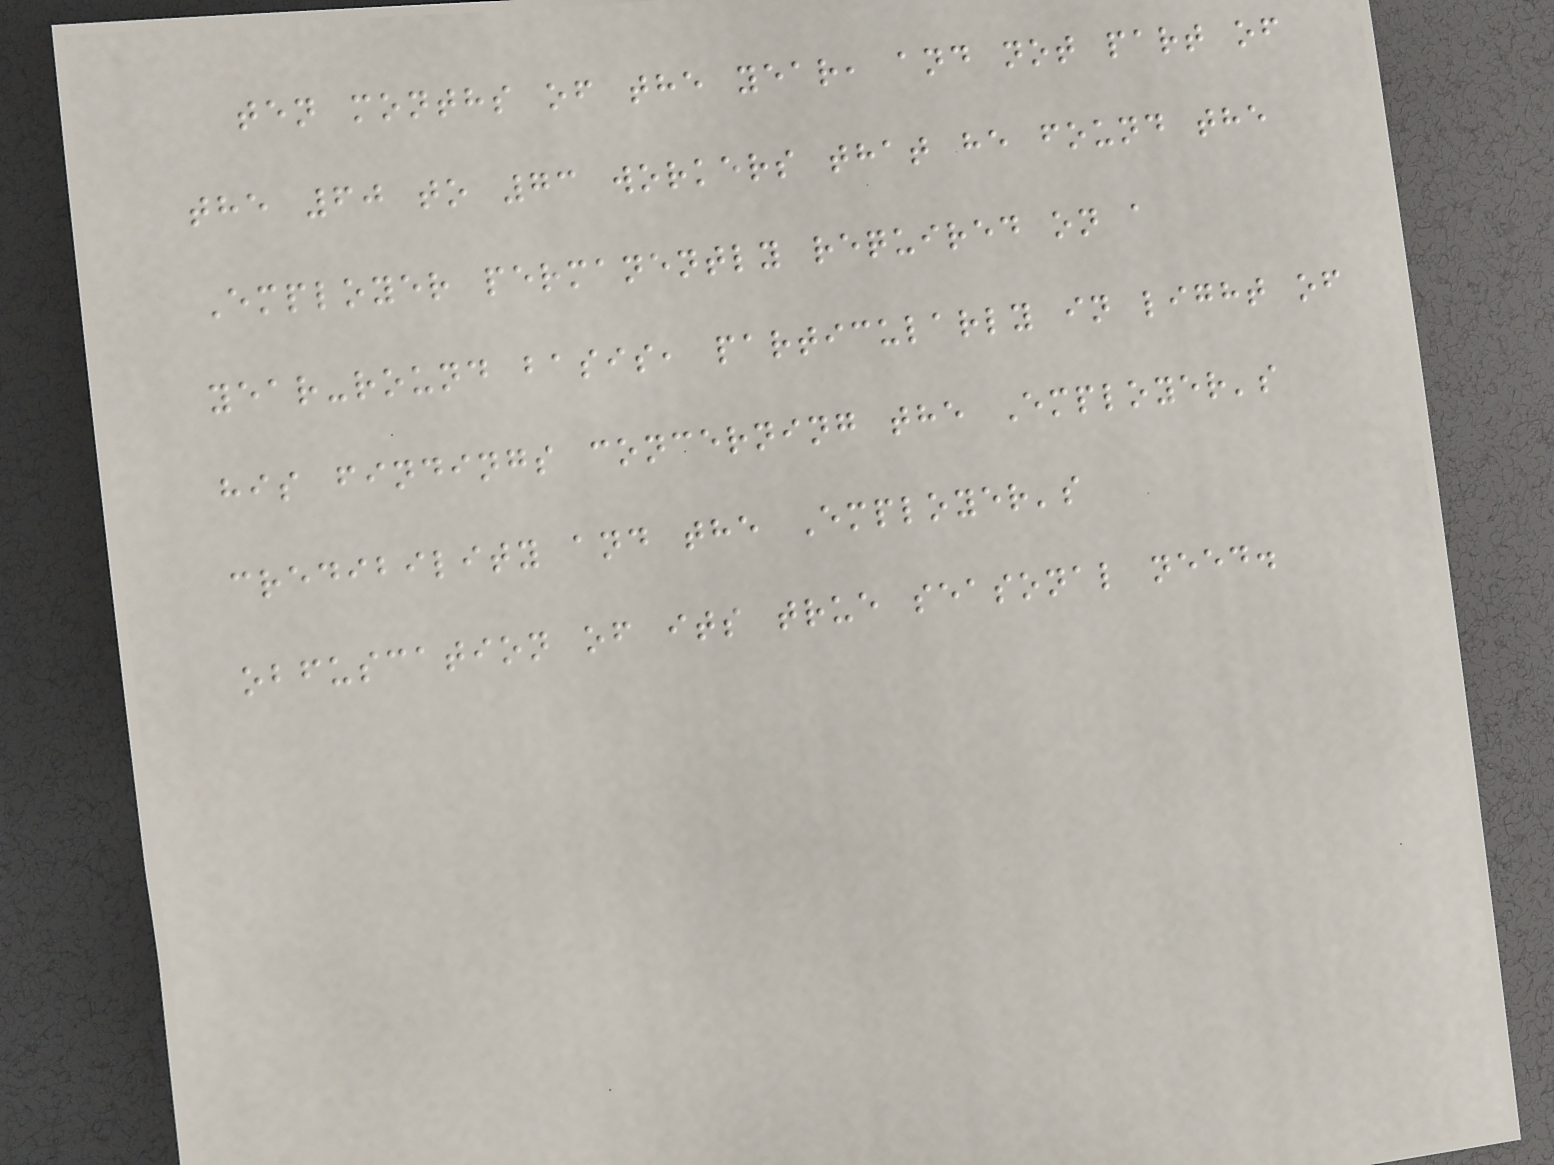ten months of the year, and not part of
the 60 to 73 workers that he found the
Employer permanently required on a
year-round basis, particularly in light of
his findings concerning the Employer's
credibility and the Employer's
obfuscation of its true seasonal need.
